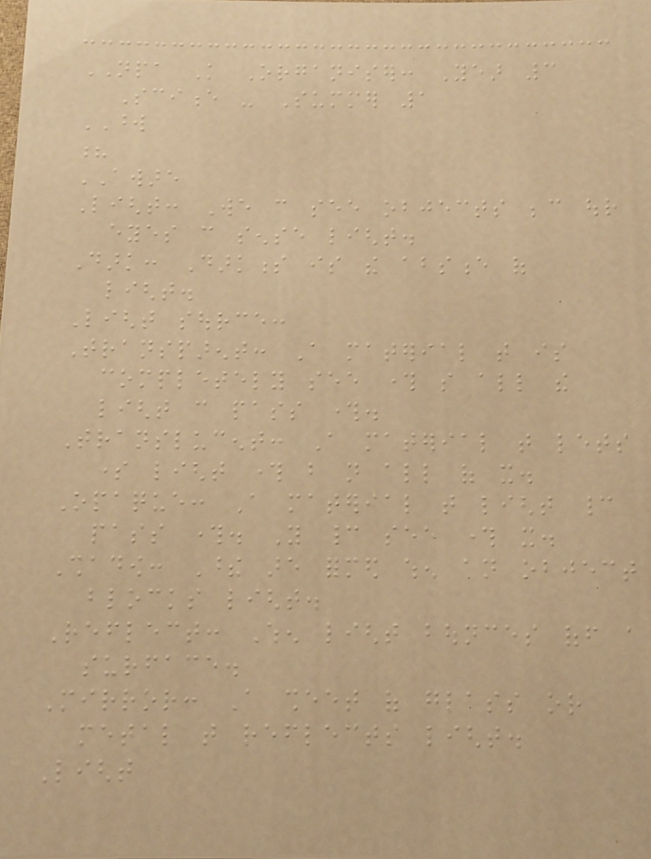NPA Knowledge Organiser: Year 3
Science - Summer 1
WORD
?
AWARE
Light: We can see objects because our
eyes can sense light.
Dark: Darkness is the absence of
light.
Light source:
Transparent: A material that is
completely see through so all the
light can pass through.
Translucent: A material that lets
some light through but not all of it.
Opaque: A material that light cannot
pass through. You cannot see through it.
Shadow: These are formed when an object
blocks light.
Reflect: When light bounces off a
surface.
Mirror: A sheet of glass or
metal that reflects light.
Light
